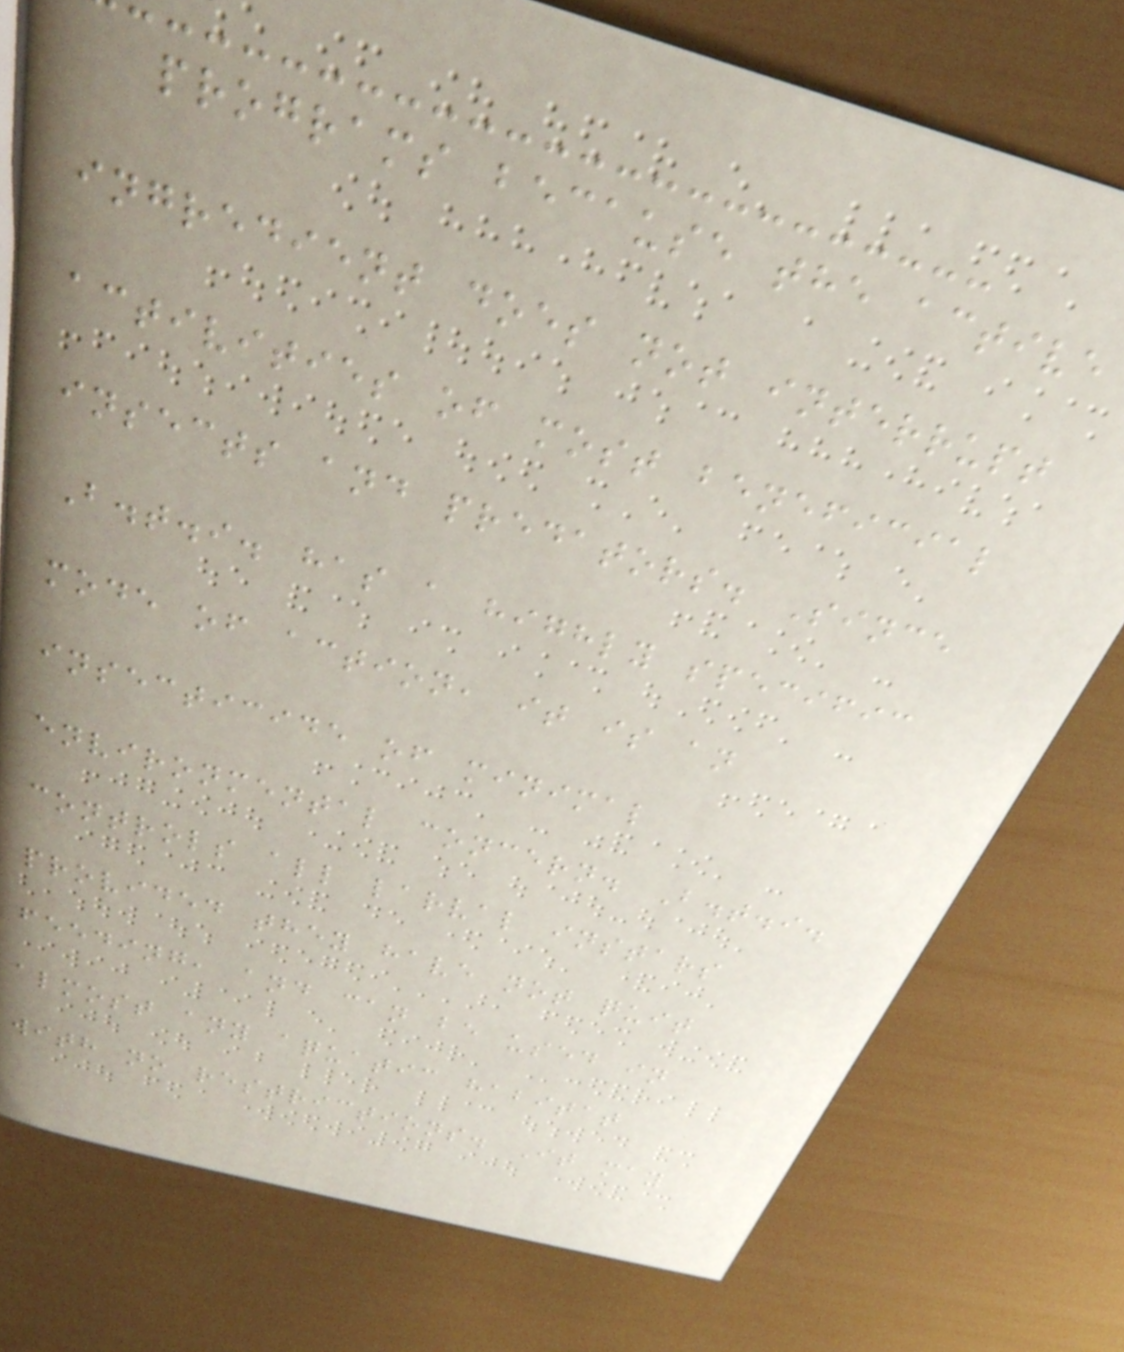programs because the active
ingredient does not interrupt
activities of most beneficial
insects and predators. Since
B.t.i. has a highly specific
mode of action, it is an
insecticide of minimal
environmental concern. B.t.i.
controls all larval instars
provided they have not quit
feeding, and can be used in
almost any aquatic habitat
with no restrictions. It may
